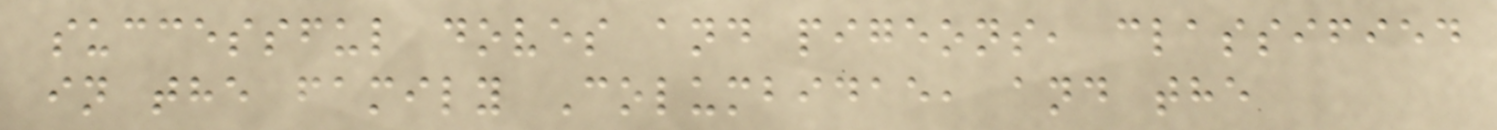successful doves and pigeons, classified
in the family Columbidae, and the
